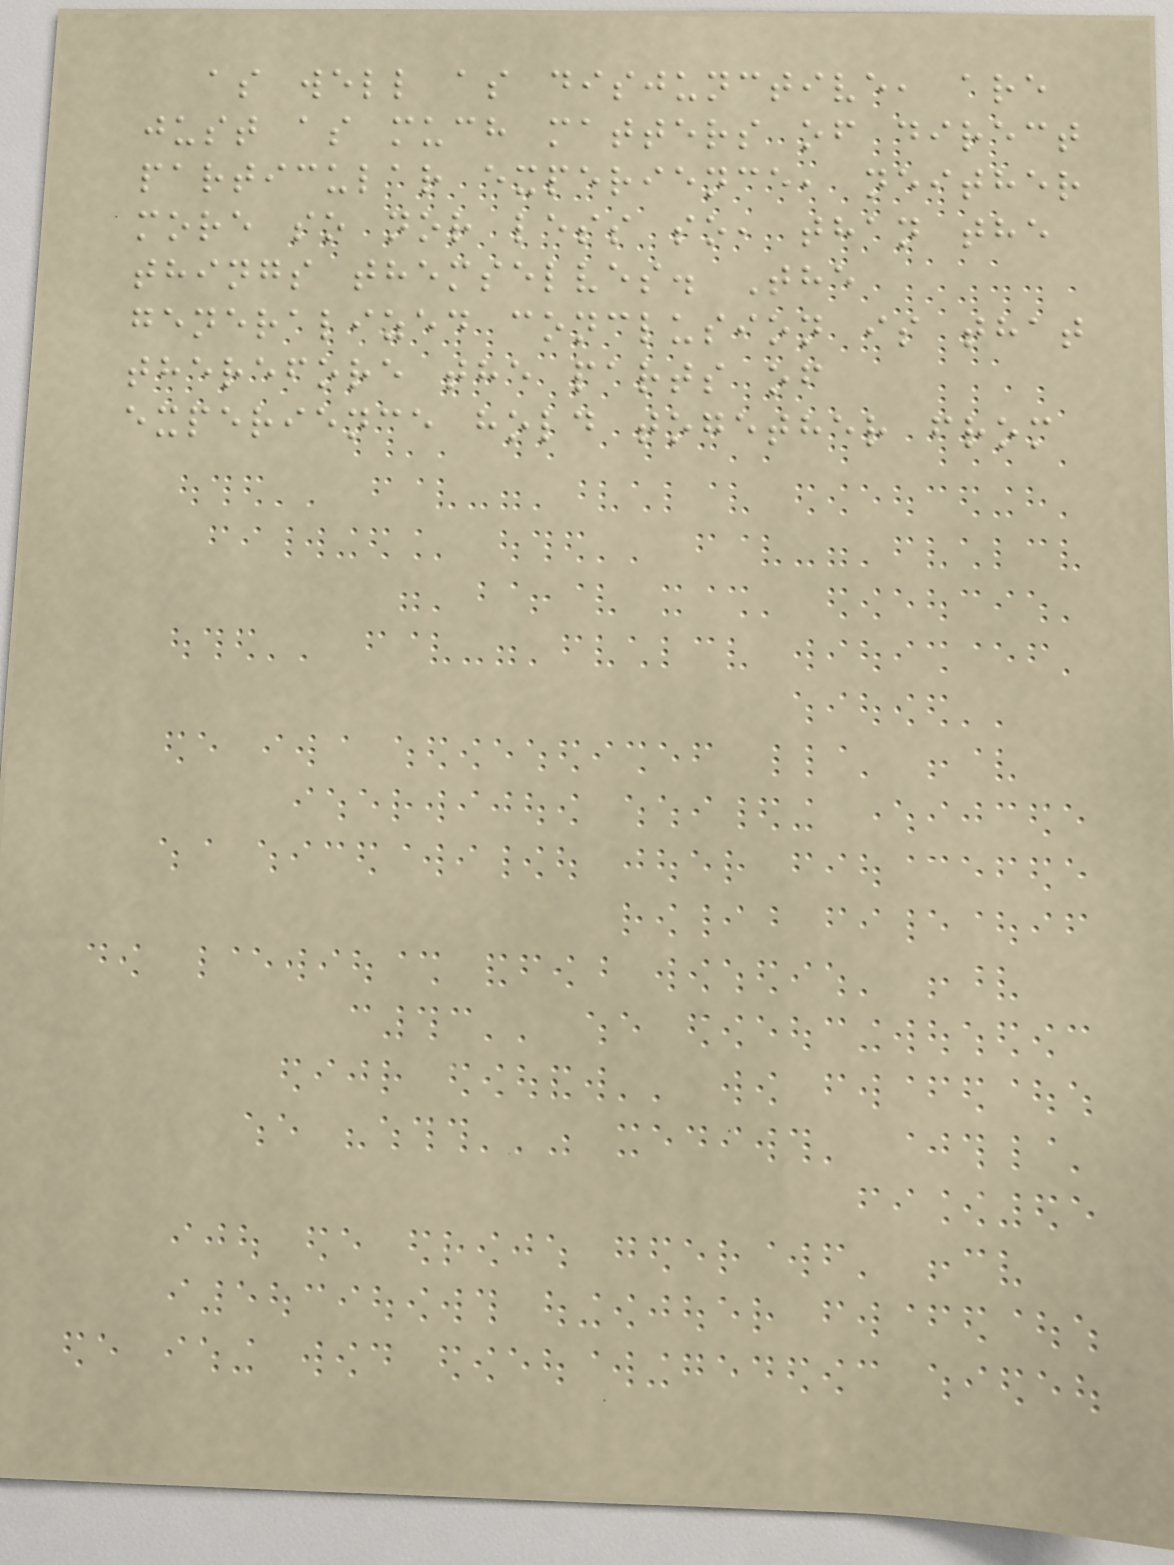as well as disjunctive, are
just as much matters of direct
particular experience, neither
more so nor less so, than the
things themselves. The
generalized conclusion is that
therefore the parts of
experience hold together from
